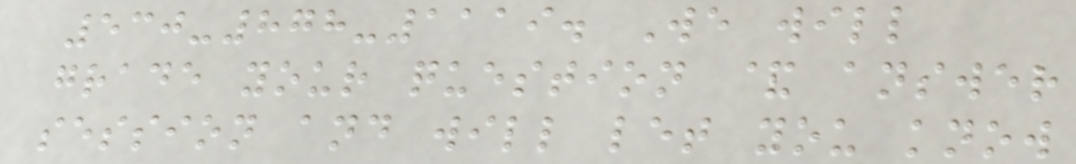530-878-1119. We will
grade your question & answer
session and will let you know
